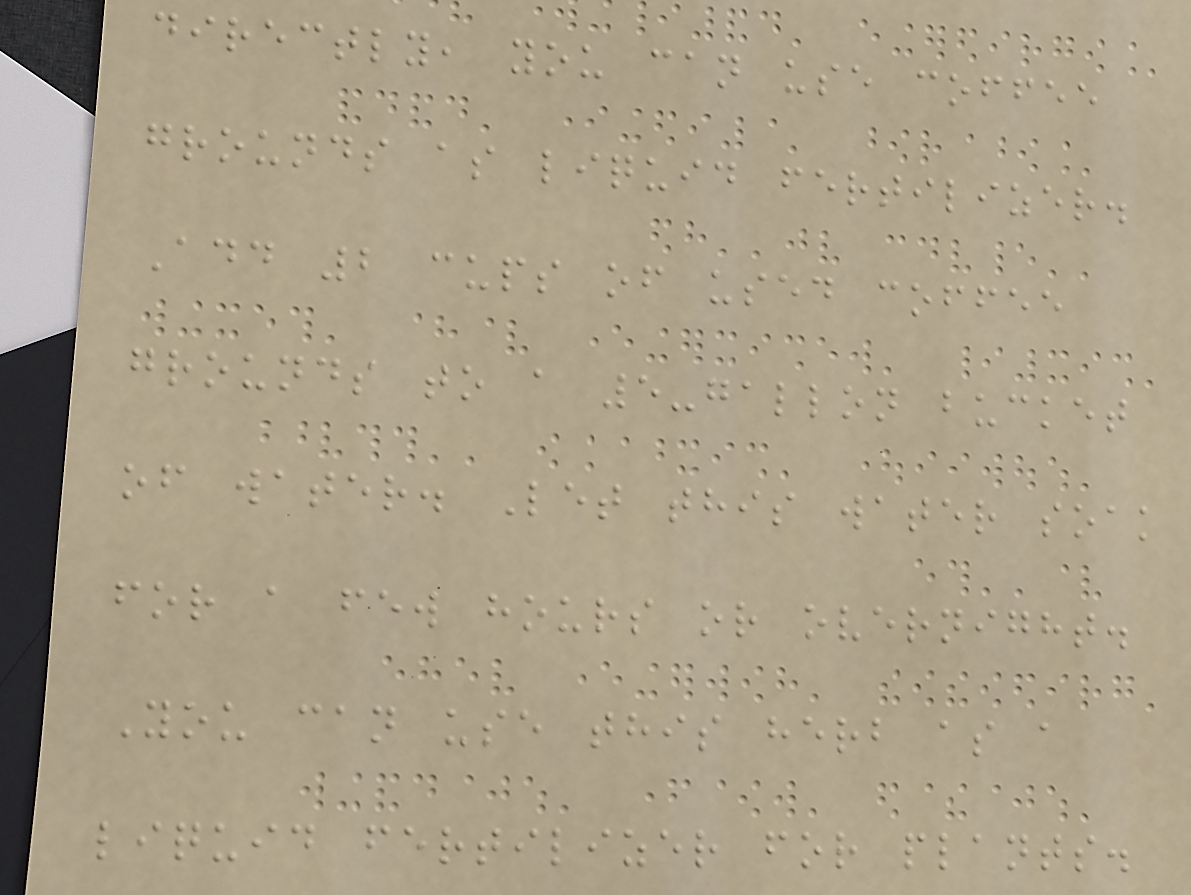directly, you can use coffee
grounds as liquid fertilizer.
Add 2 cups of used coffee
grounds to a 5-gallon bucket
of water. Let this water soak
for a few hours or overnight.
You can use this herb as a
liquid fertilizer for plants.
